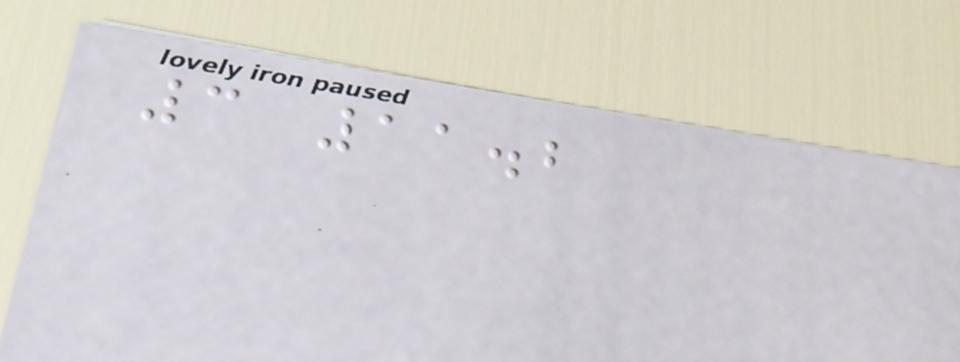3 11.2
